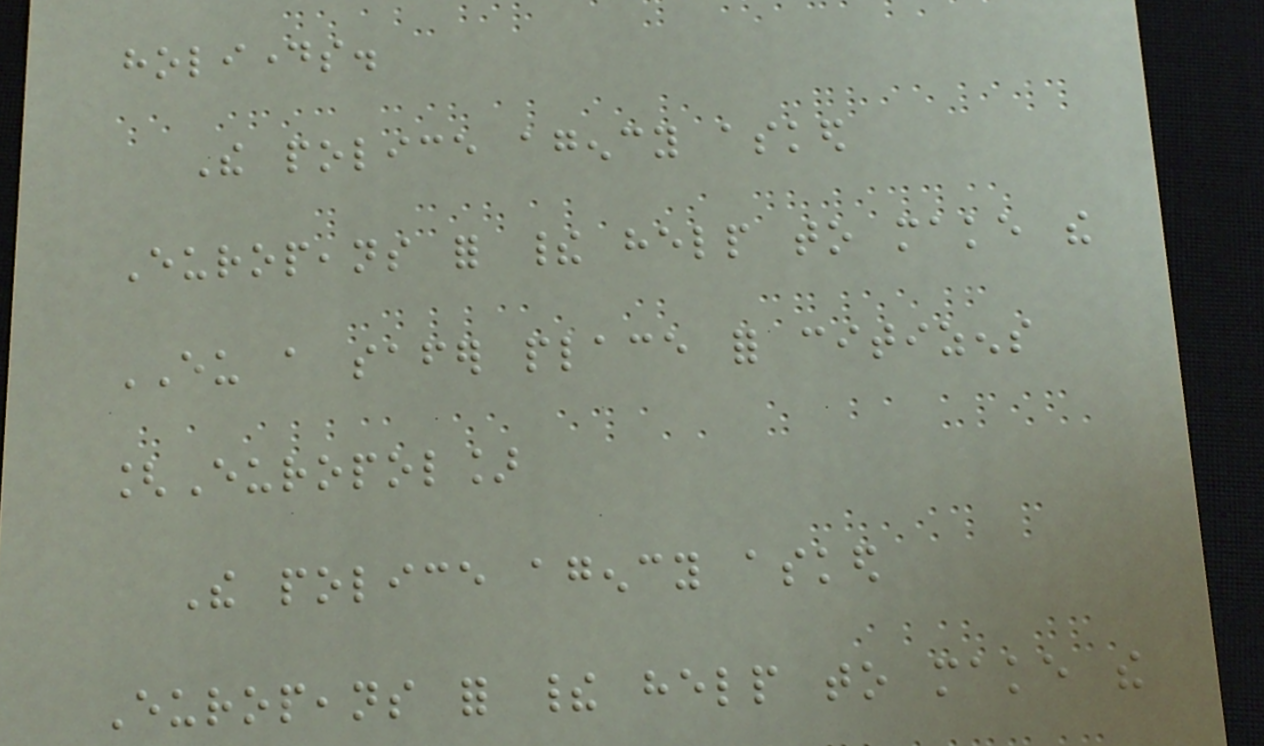holidays.
The police agency asked
Europeans for their help to make the
EU a safer place for citizens
[Europol]
The police agency asked
Europeans for their help to make the
